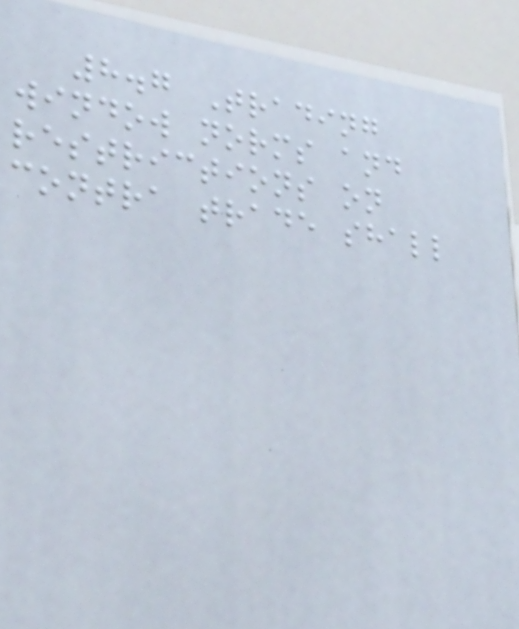8.7 Trading
window norms and
restrictions on
contra trade shall
